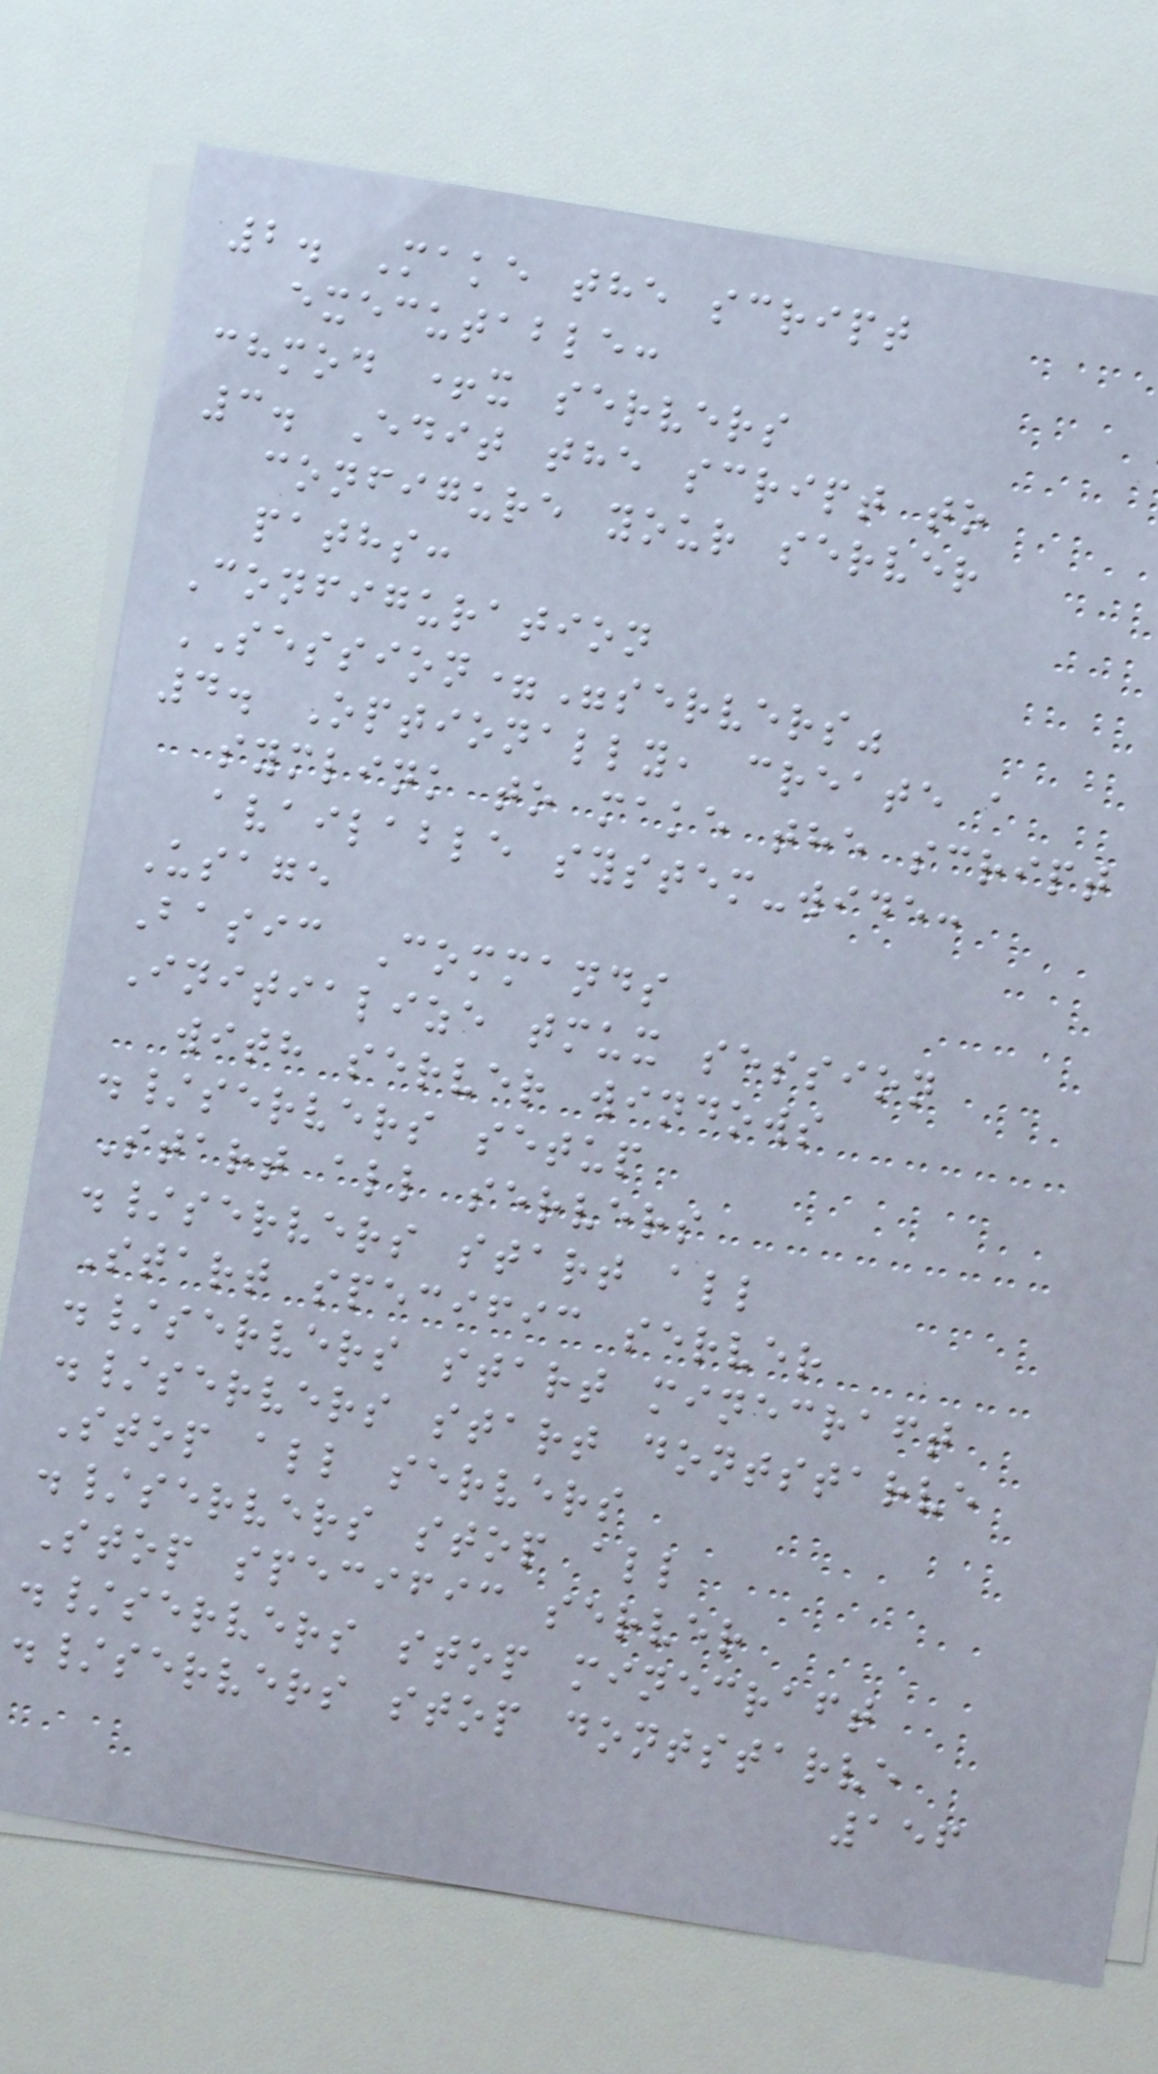2. Make the script
executable:
chmod +x servers
3. Edit the script to
configure your server
paths:
Configuration
SESSION="servers"
4. Optionally, create a
symlink to make the script
available system-wide:
Usage
Basic Commands
Initialize tmux session
with server windows
./servers setup
Start all servers
./servers start all
Start specific server
./servers start minecraft
./servers start dontstarve
Stop all servers
./servers stop all
Stop specific server
./servers stop minecraft
./servers stop dontstarve
156
